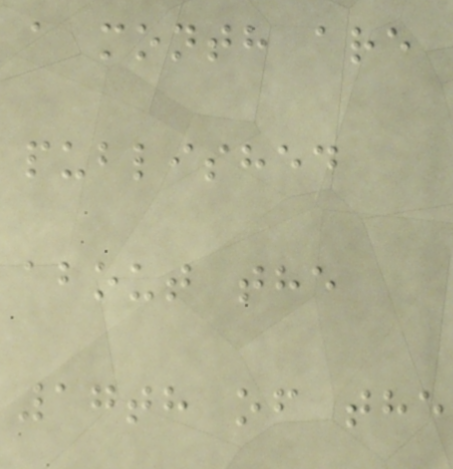a month are
published
about the
17th of the
